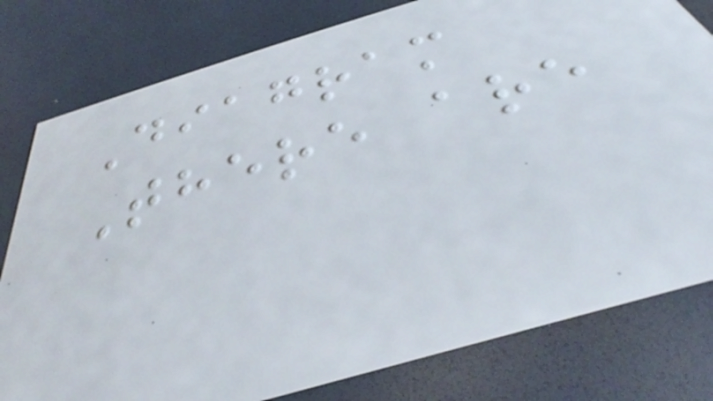Diagram
There are
